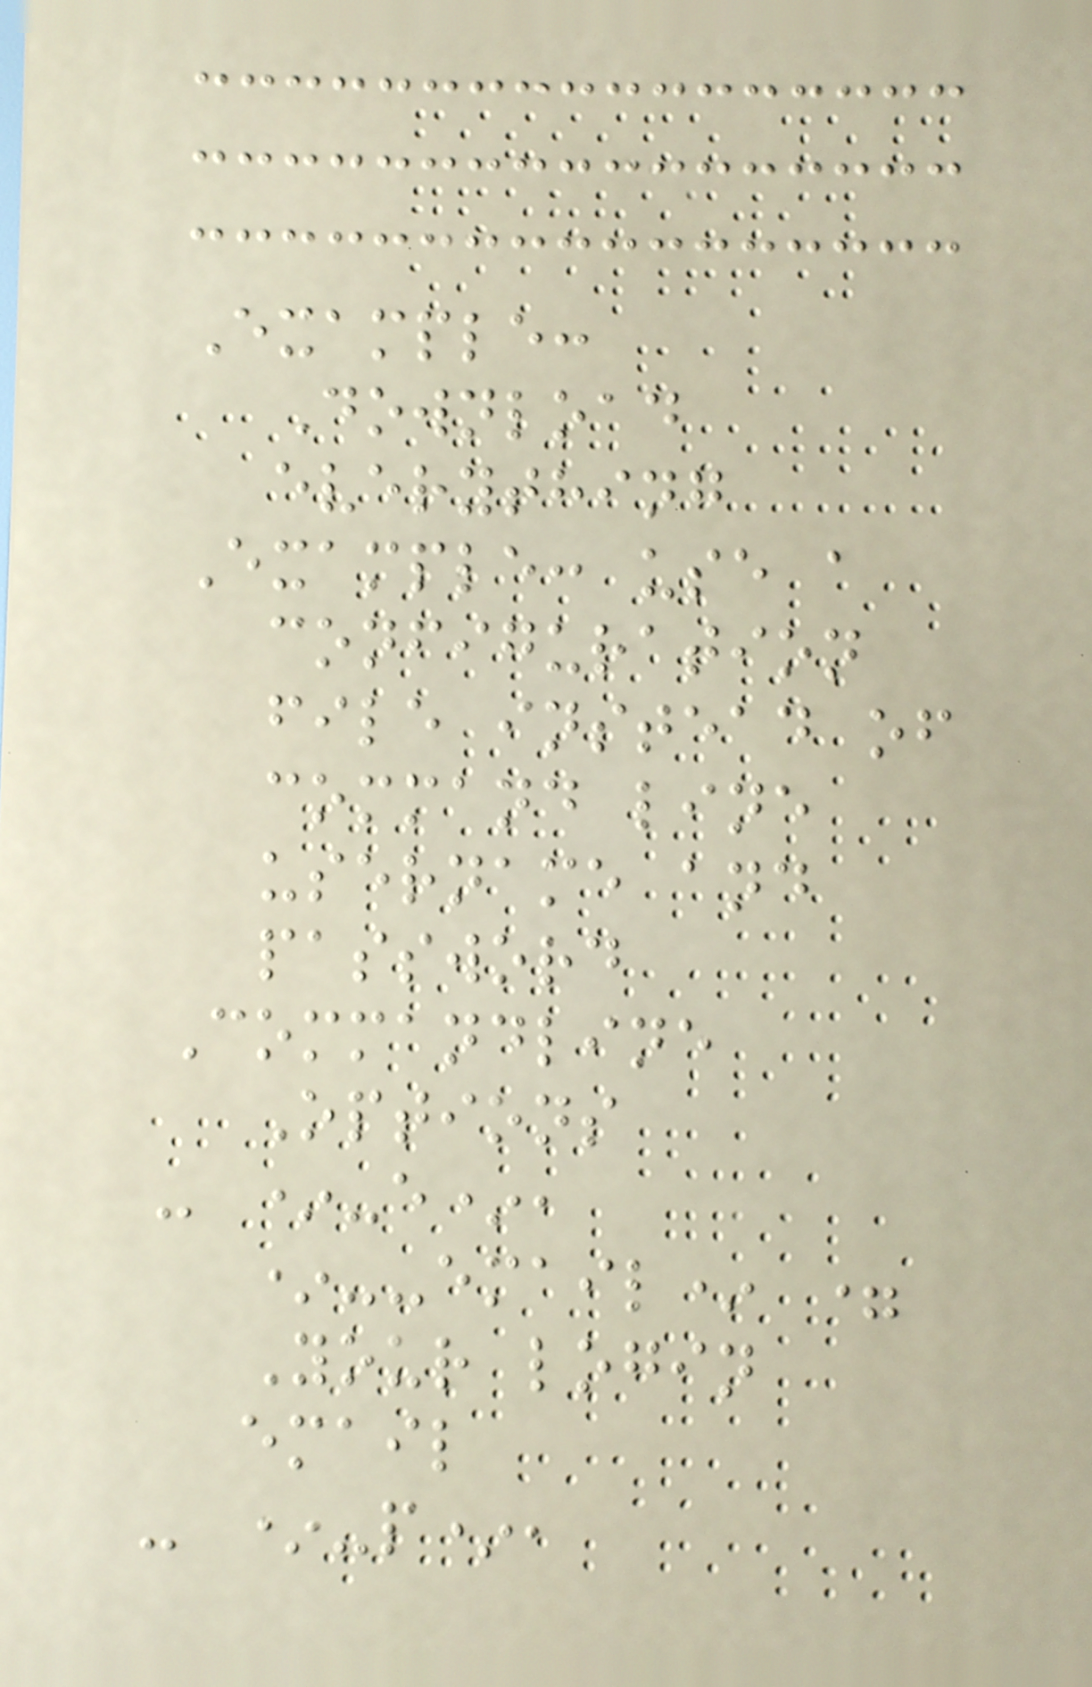Example:
Download
everything
Example: use a
configuration
file instead of
command line
username and
password
Commandline
Options
- *-e*,
*--email* =
Your login
email
- *-p*,
